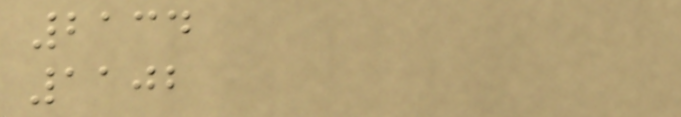2134
1102
